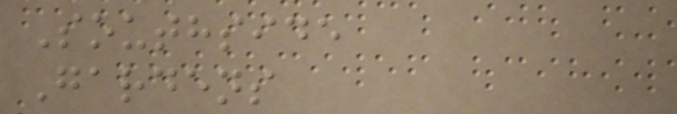Southside
Gardens
